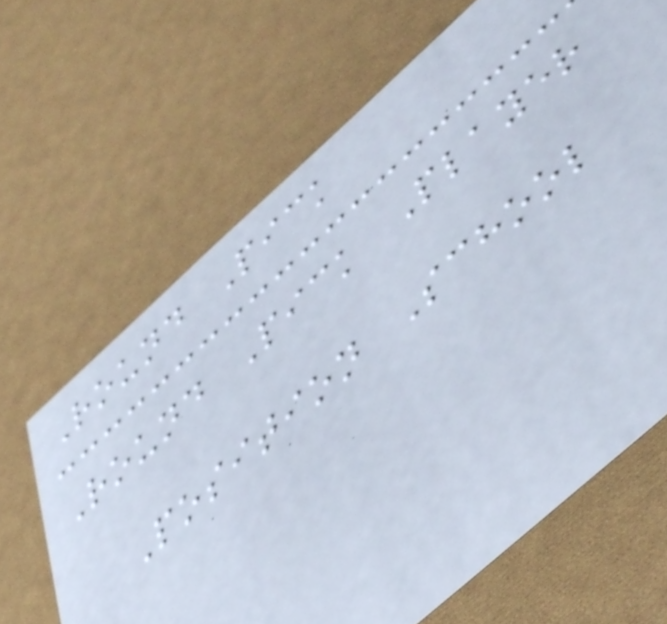Round Pick
Round Pick Player
Position School
